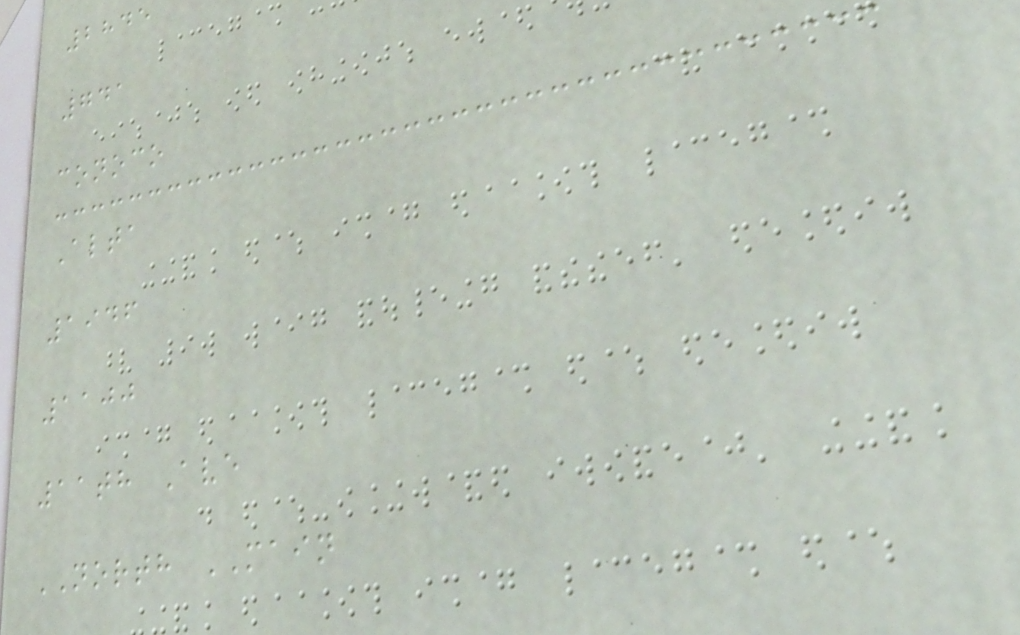2845
741
conoco
Alta
1946
1100
11th Ave
NORTH MAIN
